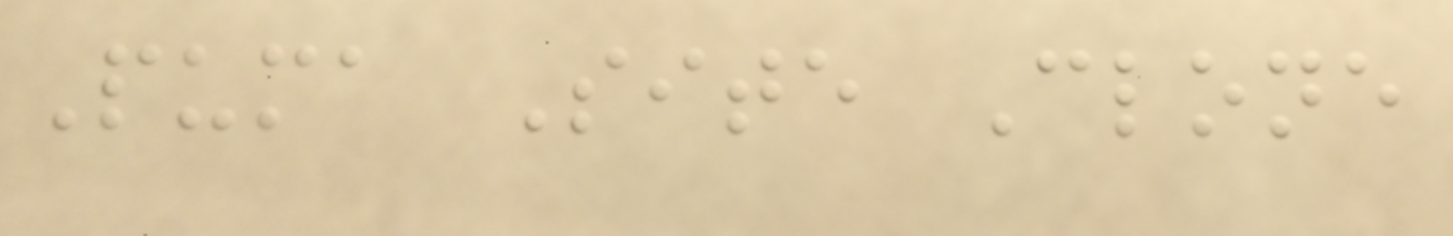Puma Site Clone
